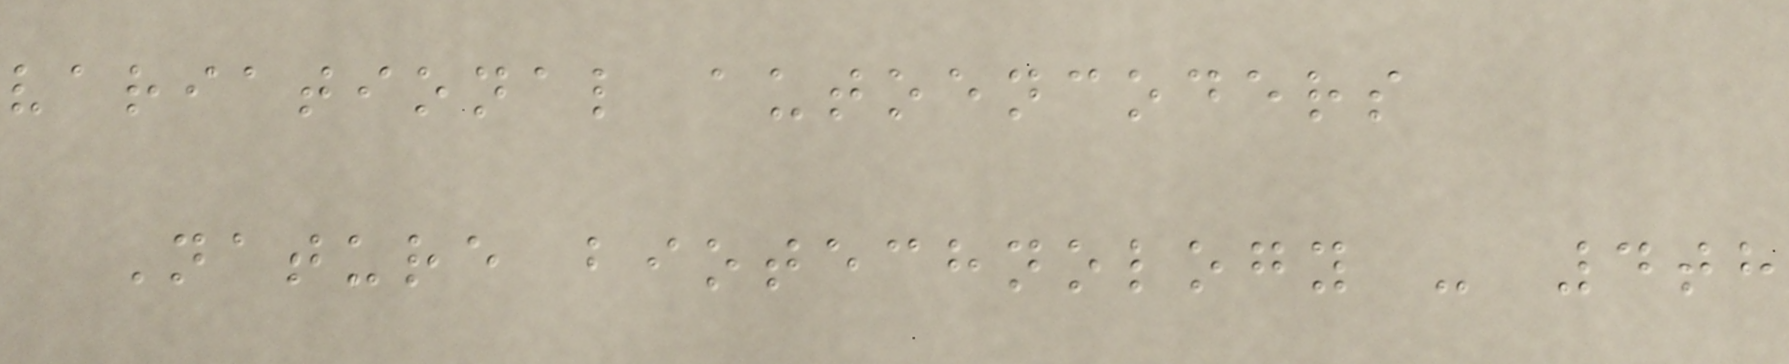variational autoencoders
Nature biotechnology - 4th
